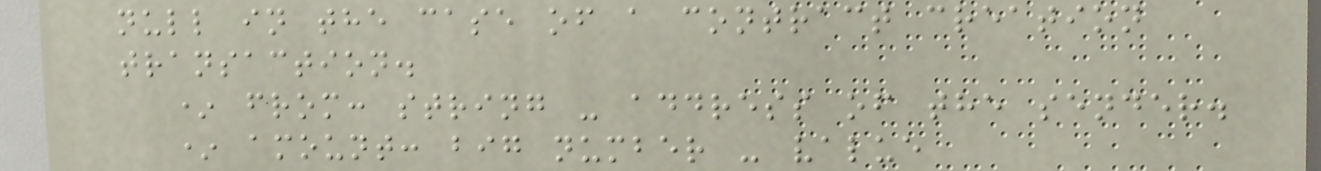null in the case of a contract creation
transaction.
* from: string - address of the sender.
* amount: big number - value
